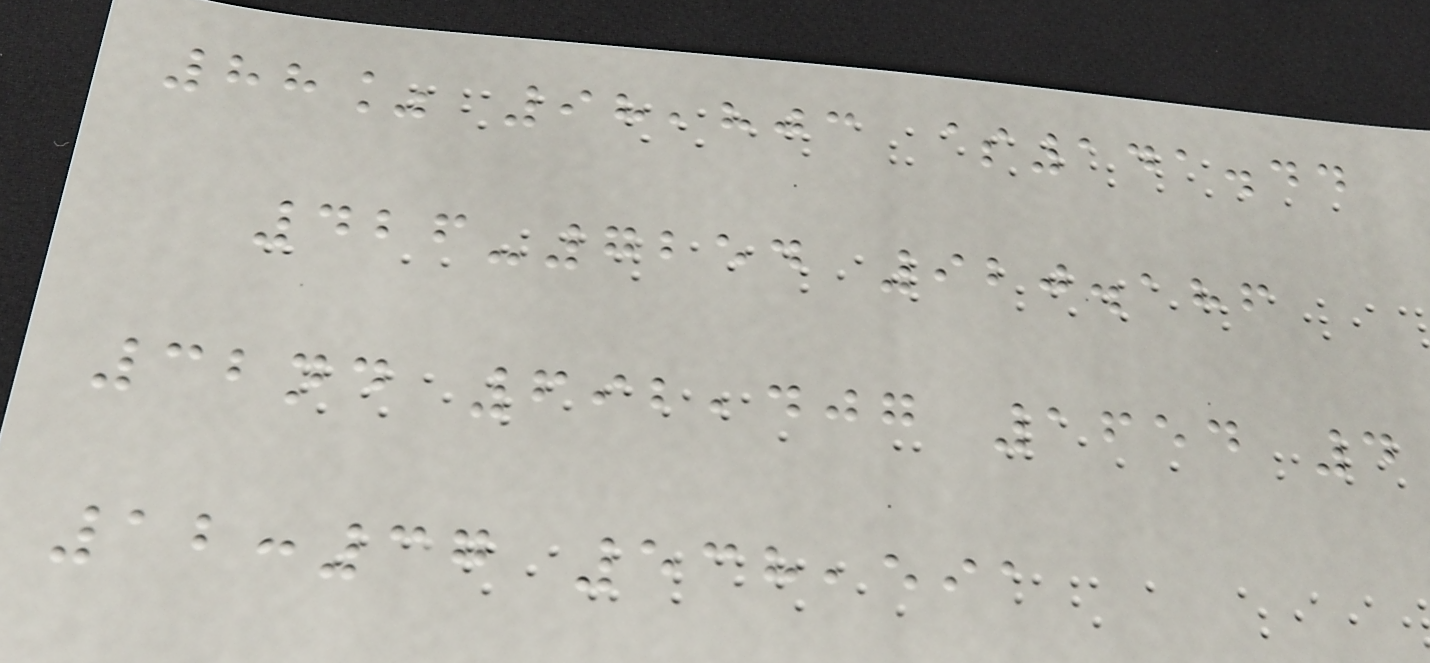88% 98,803 $141.44
426-7254 920.186
32nd 692,407 1654 4
12:37 538,591
